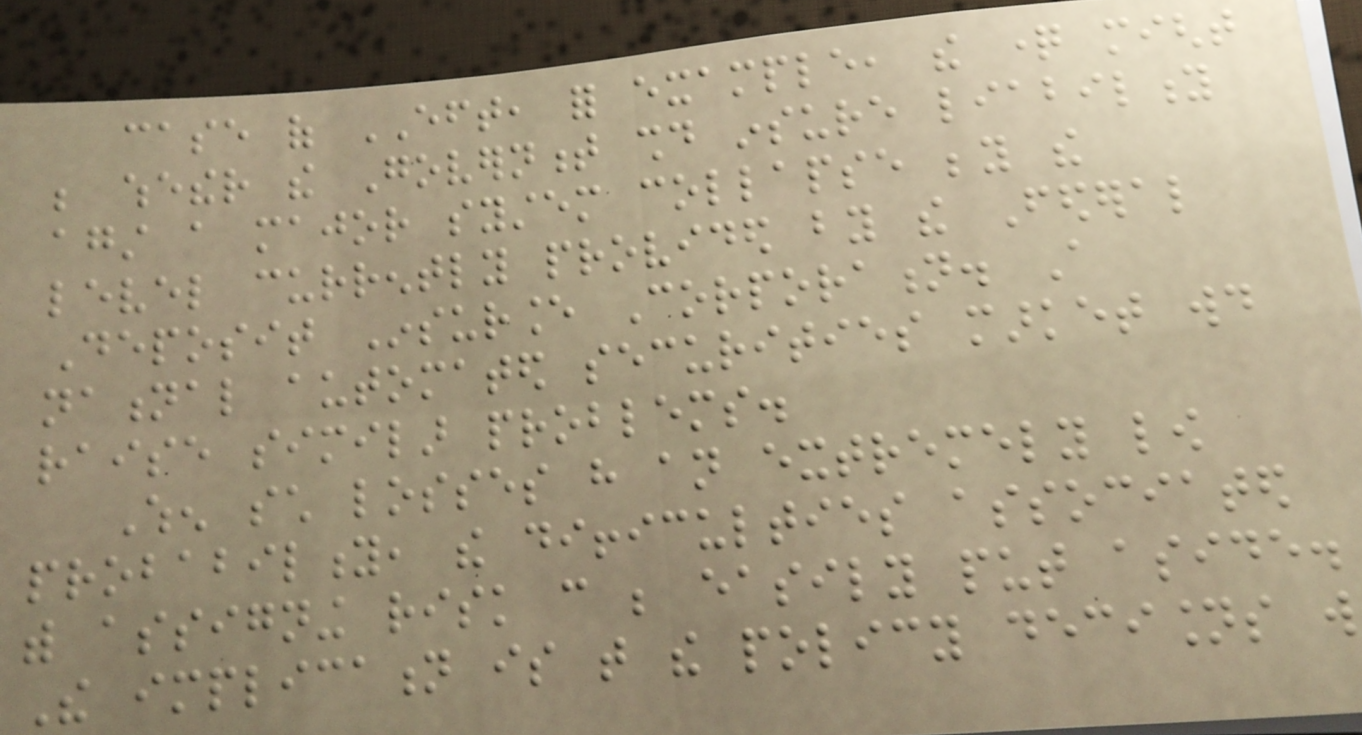case of EFT, for example, the question might
be whether the Government should insure liability
against a major system collapse beyond the
level currently provided by the Federal
Deposit Insurance Corporation. A
national automated securities market would
raise similar problems.
When such losses have an extremely low
probability, the difficulties associated
with assigning risk can be easily put aside.
The implication is that the policy decisions will
